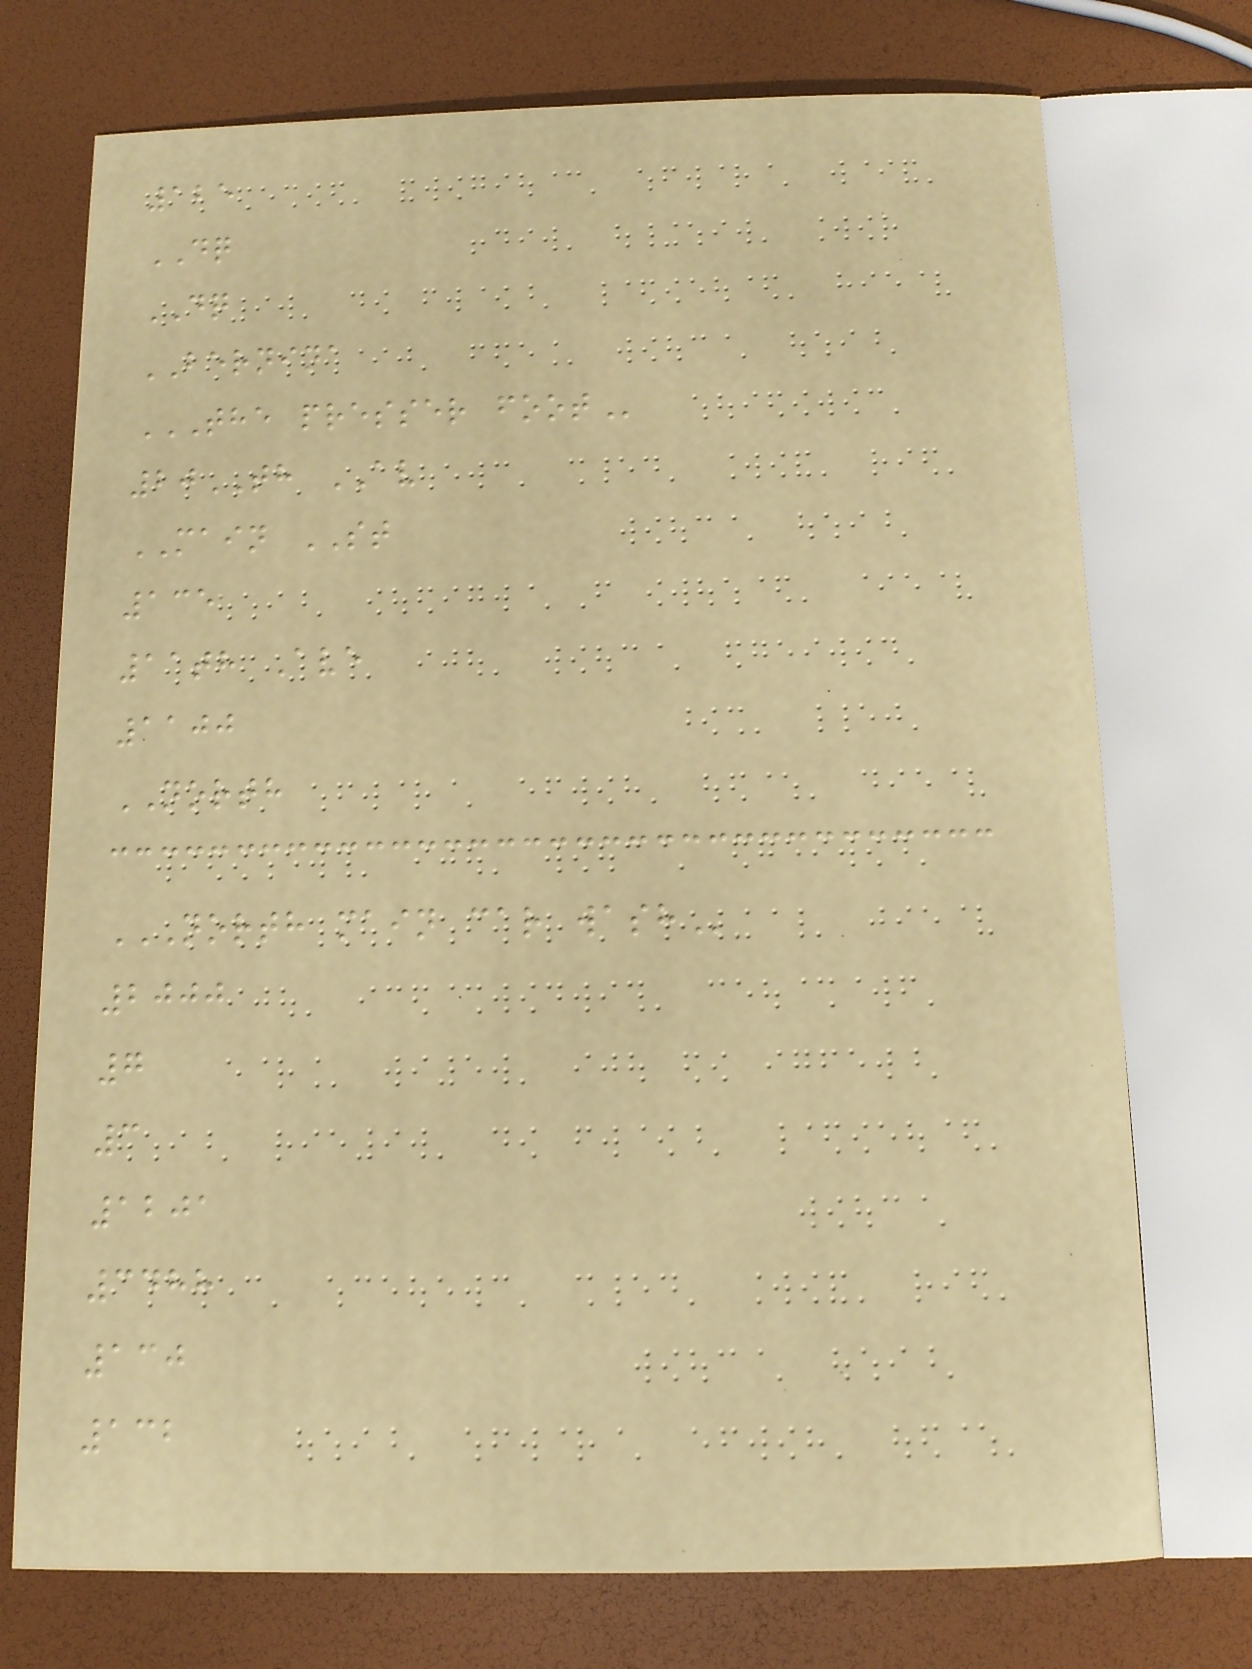125
DQ
DQ
BERNINA
THE PRESSER FOOT
20TH AV
MAIN ST
135
11th Ave
1100
NORTH
NORTH MAIN CAR WASH
2000
7
3
1201
3488
130
132
